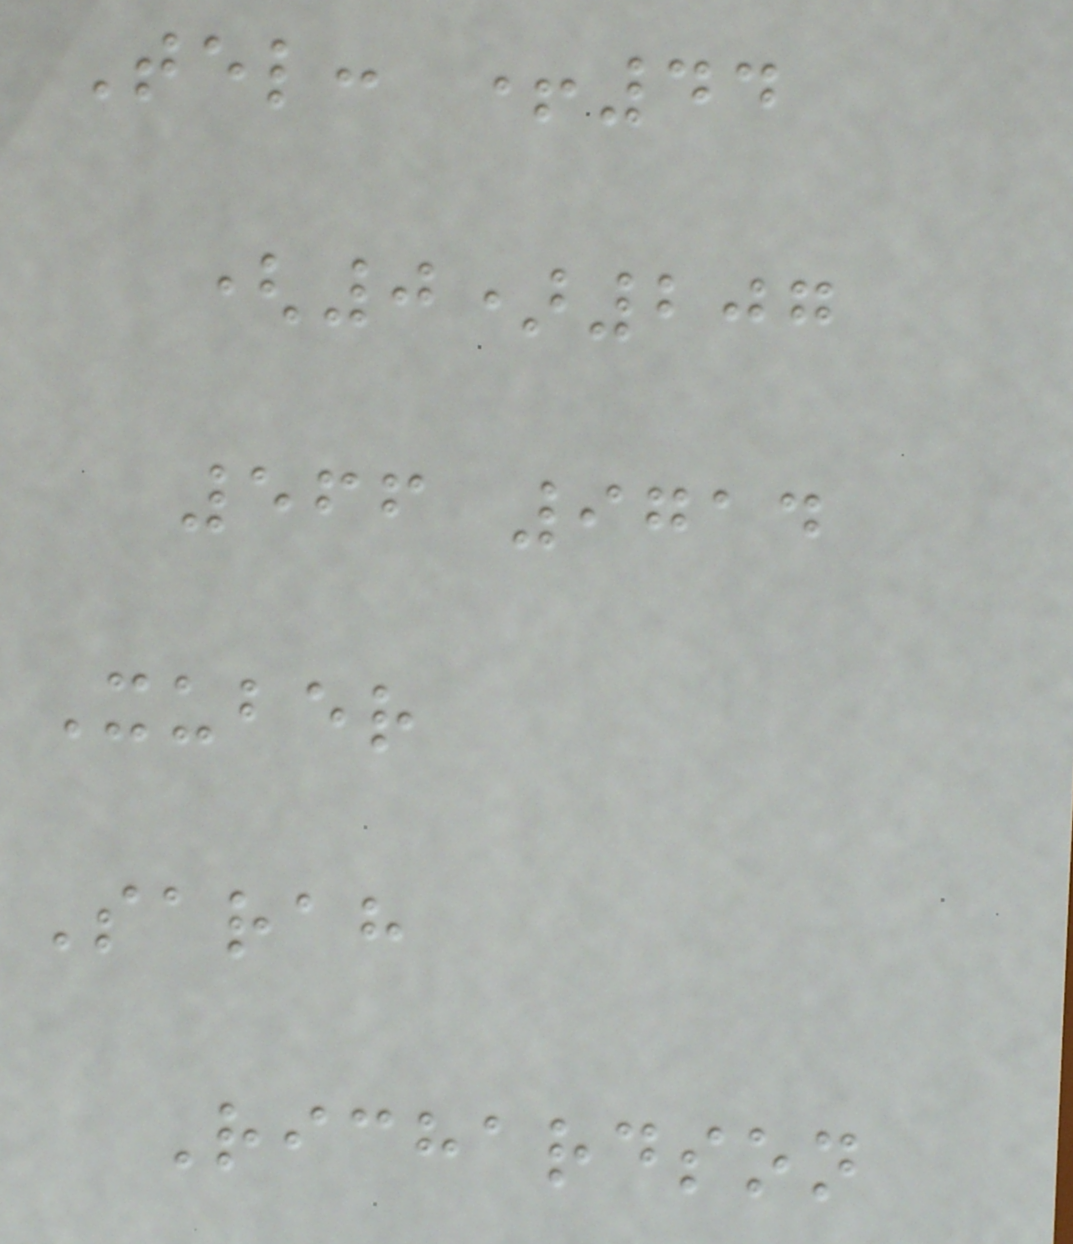Tel: +44
(0)207
566 9714
Xuber
Sarah
Richardson
